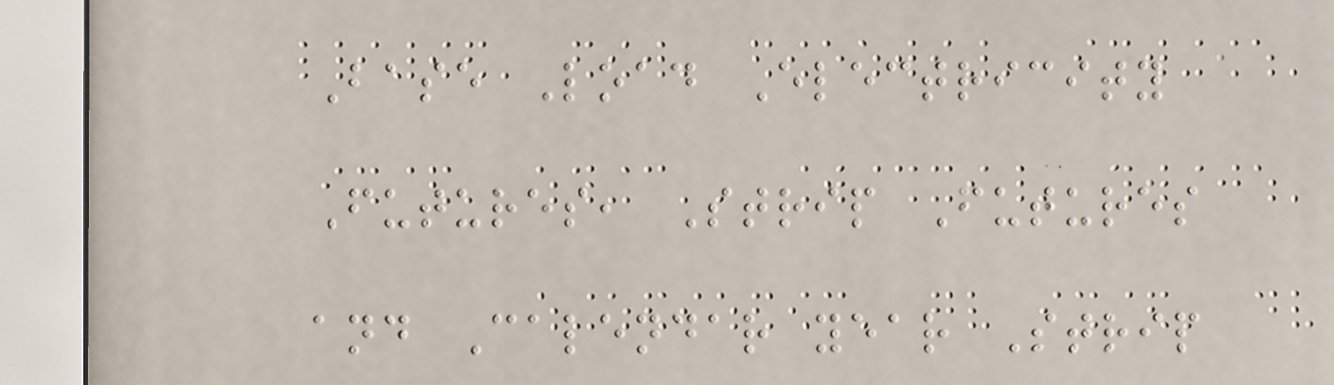Base Load Electricity
Futures, Strip Futures
and Calendar year Strip
